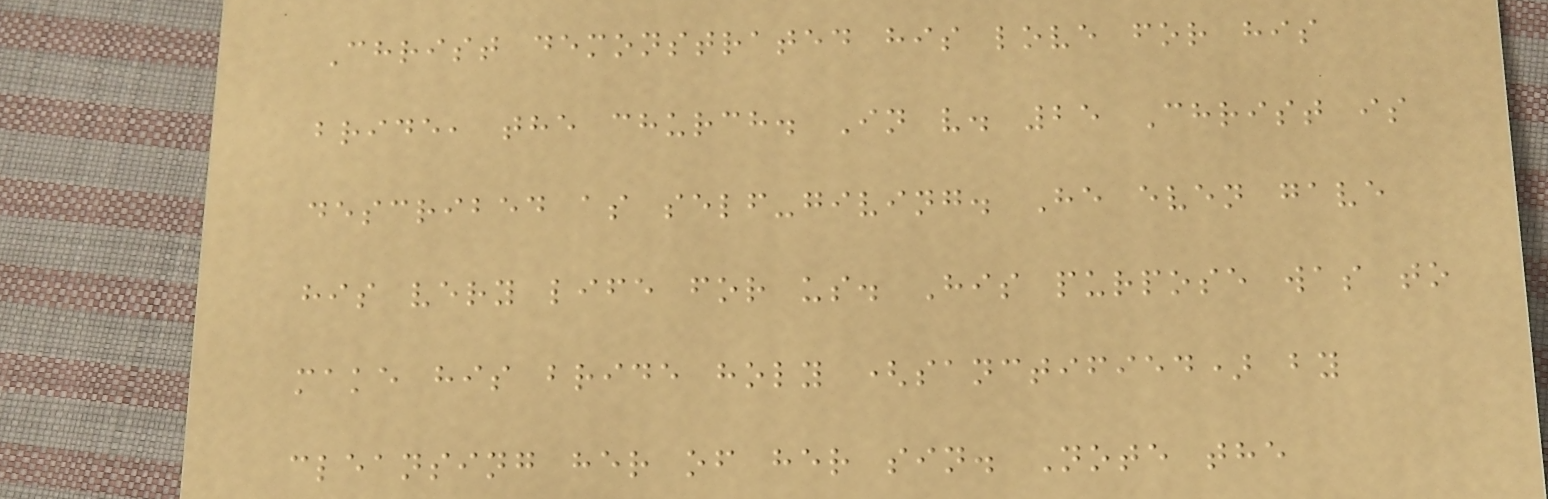Christ demonstrated his love for his
bride, the church. In v. 25 Christ is
described as self-giving. He even gave
his very life for us. His purpose was to
make his bride holy (sanctified) by
cleansing her of her sin. Note the
